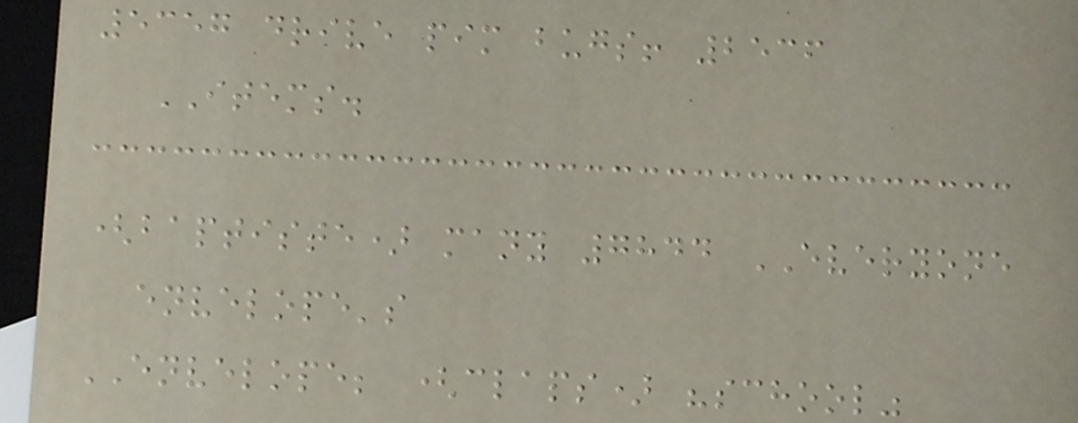5357 drive pim bugs! 2536
ITEMS.
(baptiste) many 7844 EVERYONE
envelope's
ENVELOPE; (claps) "school"
